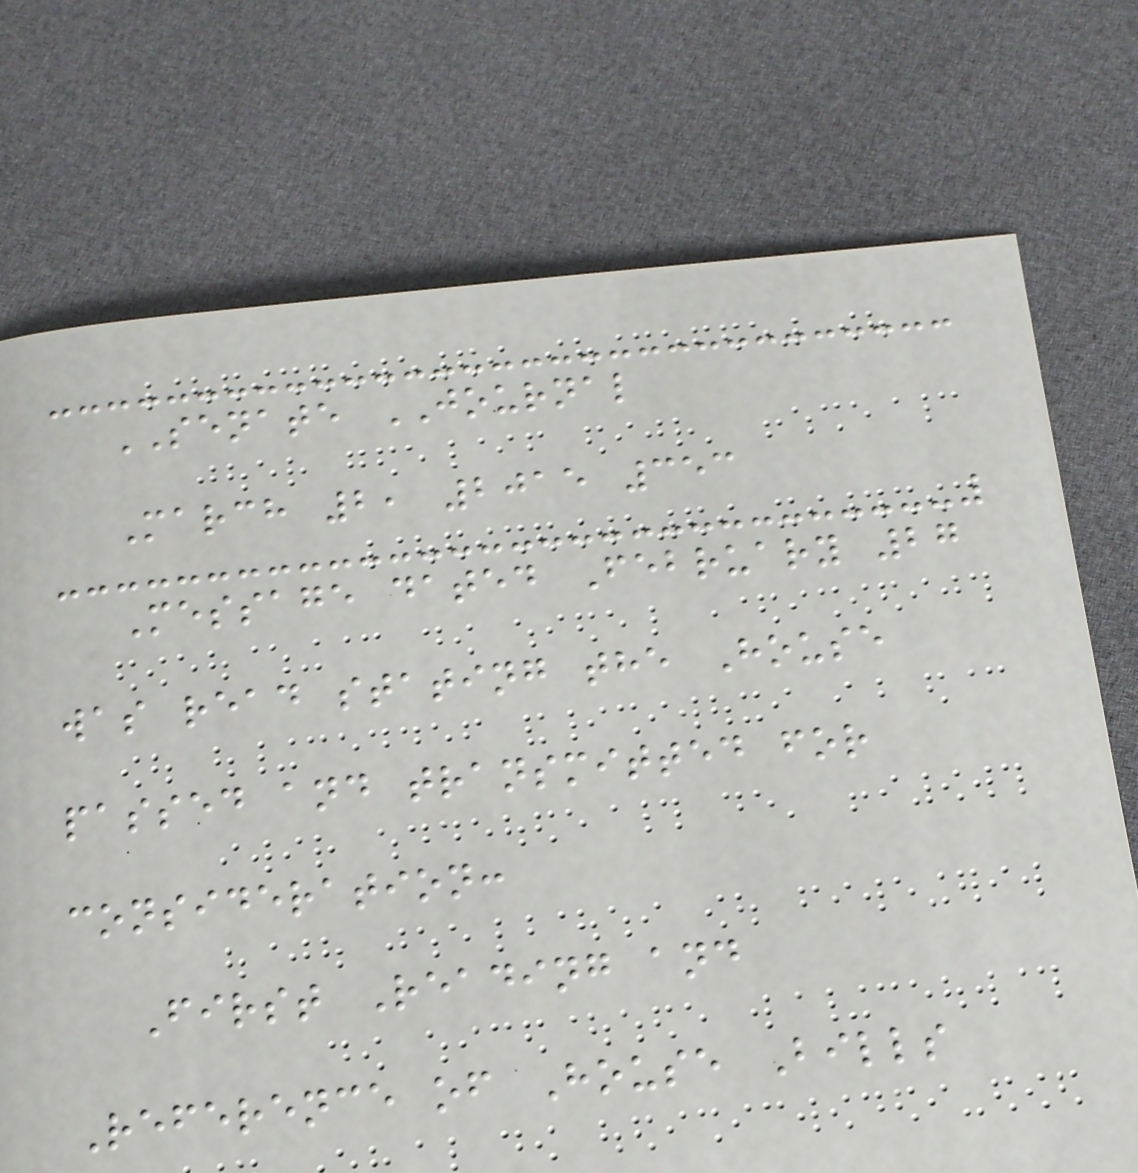SENATE JOURNAL
March 2, 2015 353
Message dated February 27
was read stating the House
passed and transmitted for
consideration:
First Reading and
Reference of House Bills
